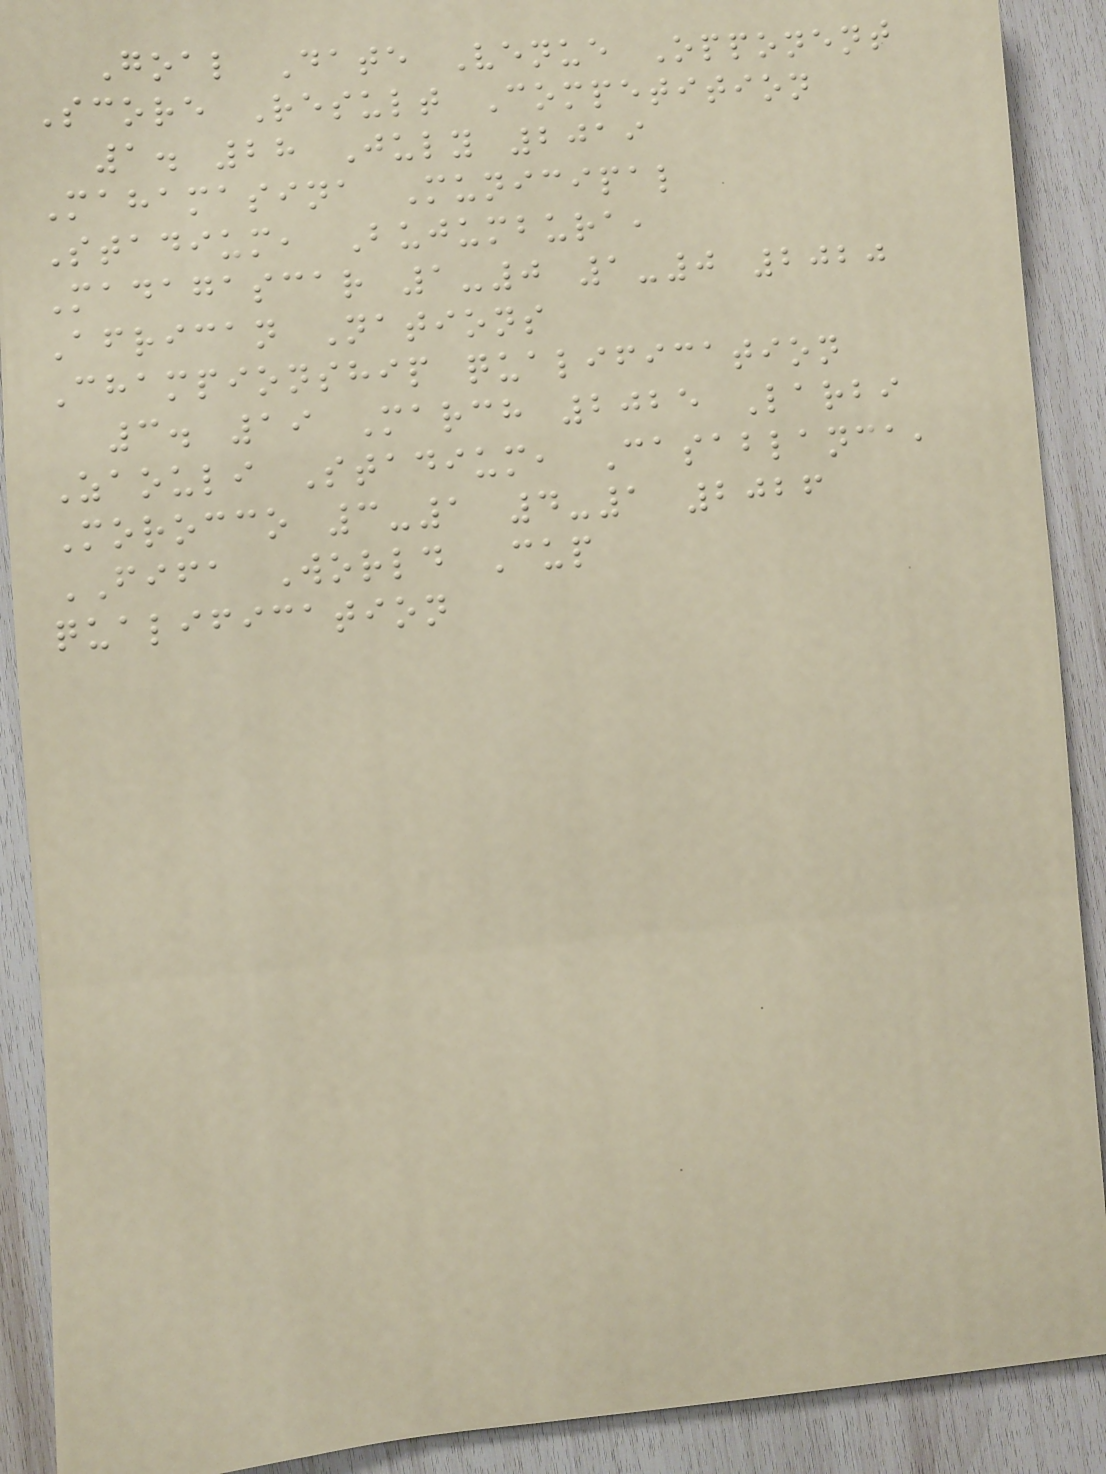Goal Date Venue Opponent
Score Result Competition
1. 28 July 2019
Mahamasina Municipal
Stadium, Bujumbura,
Madagascar 1-0 1-0 2020
African Nations
Championship qualification
3. 19 March 2025 Larbi
Zaouli Stadium, Casablanca,
Morocco 3-1 4-1 2026
FIFA World Cup
qualification
